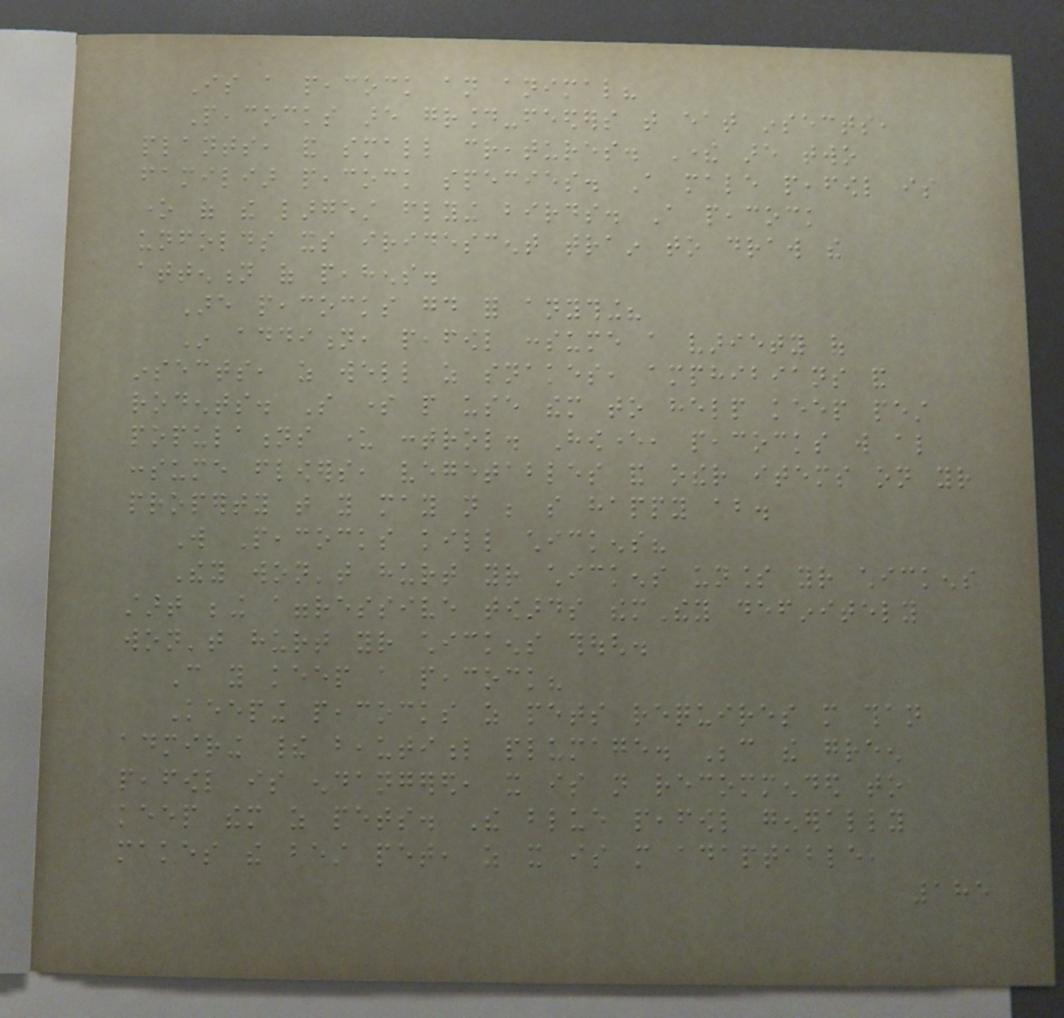Is a peacock an animal?
Peacocks are ground-feeders that eat insects,
plants, and small creatures. There are two
familiar peacock species. A male peafowl is
one of the largest flying birds. A peacock
unfolds its iridescent train to draw the
attention of peahens.
Are peacocks good for anything?
In addition, peafowl consume a variety of
insects, as well as snakes, amphibians and
rodents. So some people use them to help keep pest
populations under control. However, peacocks will also
consume flowers, vegetables and other items on your
property that you may not be so happy about.
Will Peacocks kill chickens?
They won't hurt your chickens unless your chickens
start being aggressive towards themThey definitely
won't hurt your chickens though.
Can you keep a peacock?
Keeping peacocks as pets requires more than
admiring their beautiful plumage. Because the green
peafowl is endangered, it is not recommended to
keep them as pets. The blue peafowl generally
makes the best pet, as it is more adaptable,
185
